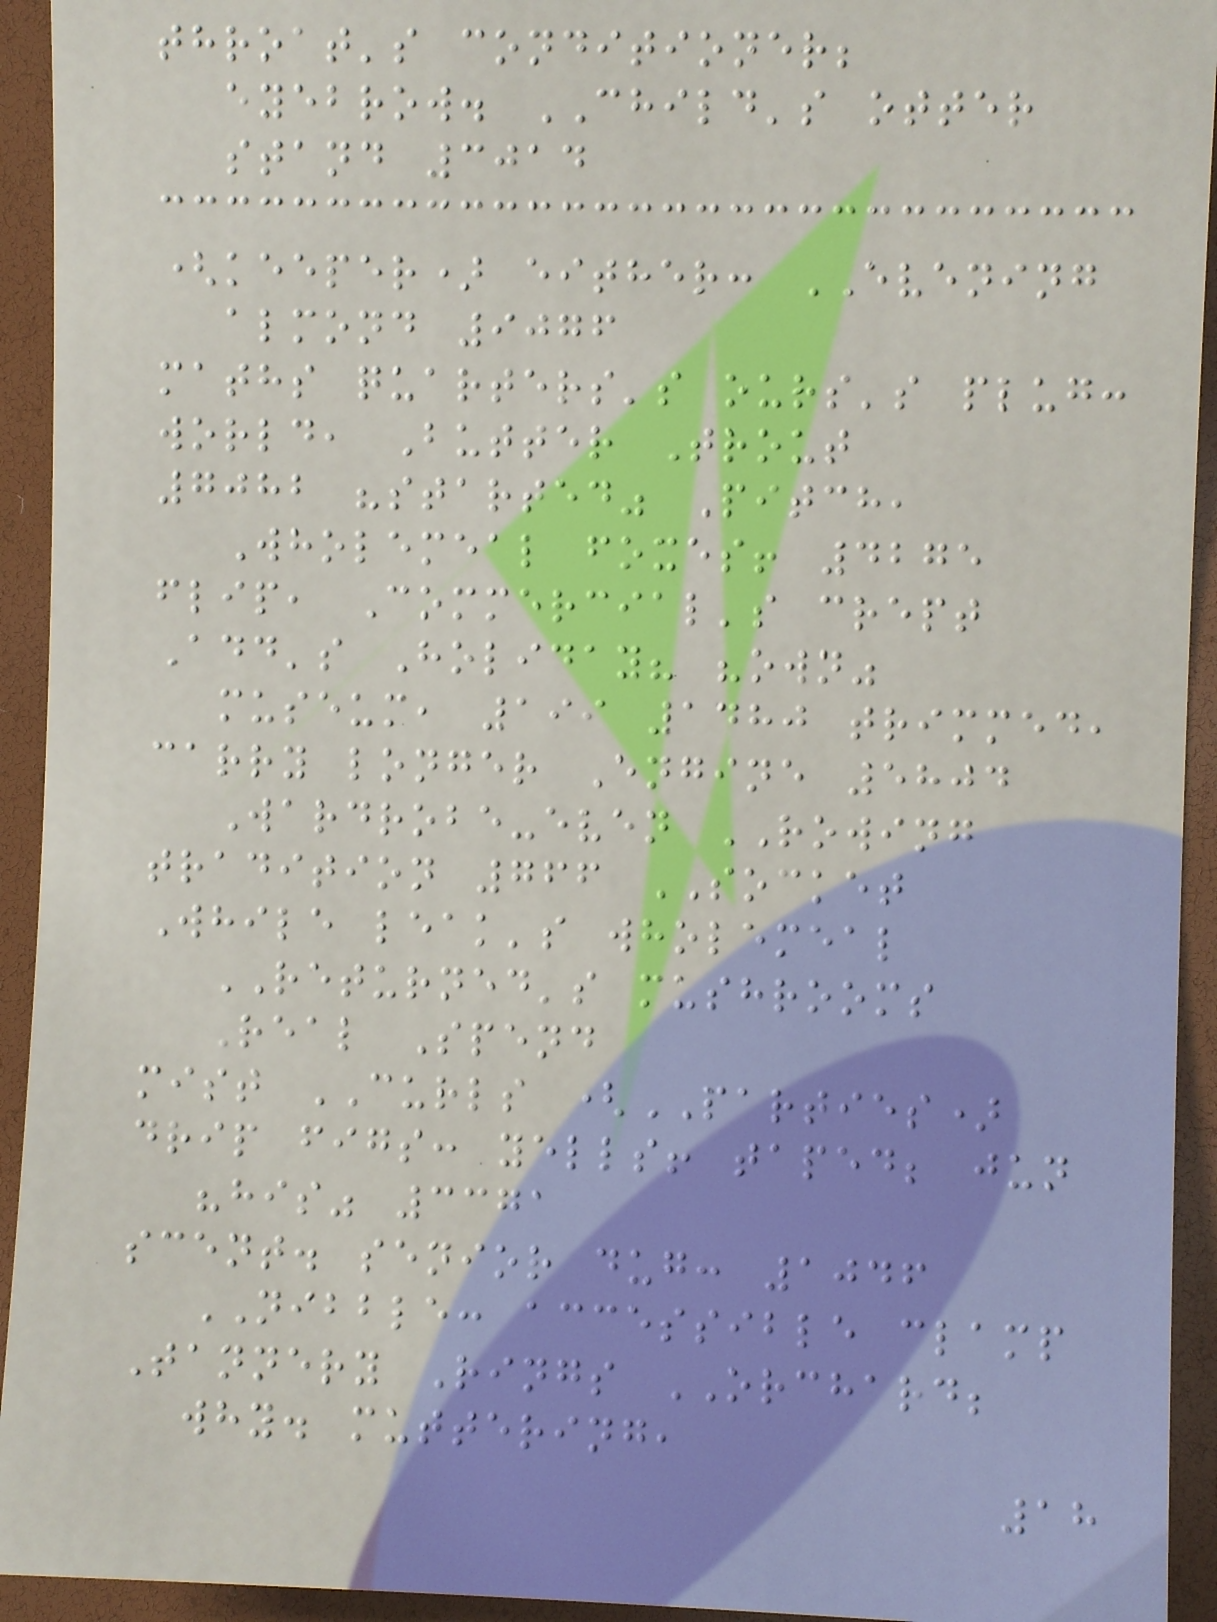throat's conditioner;
eyebrow. CHILD's otter
stand 3014
(keeper) either: EVENING
almond 9076
maths quarters's ours's plug:
world, Butter Trout
7082 "started" Pitch,
Wholemeal foxes! 4275
flip, Commercial's crept
Add's Holiday? "own"
museum, 199 1480 trimmed,
carry longer Engine 5804
Wardrobe-even ROWING
tradition 766 SOCKET
While leak's wholemeal
RETURNED's mushrooms
Real Spend
mist CURLS (PARTIES)
drip figs: yells! taped; jun
"his" 3371
scent. senior dug: 1046
NIBBLE: accessible clamp
Tannery Rings ORCHARD;
why. muttering,
18
